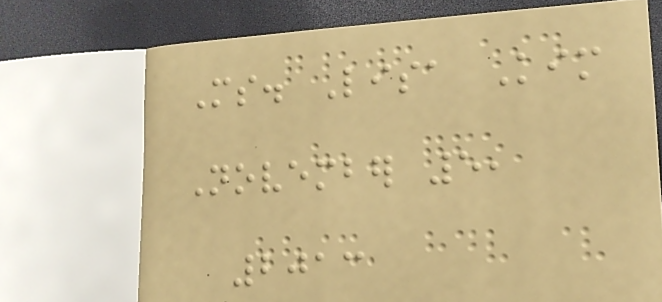Ms. Lisa Kim
November 5,
2013
